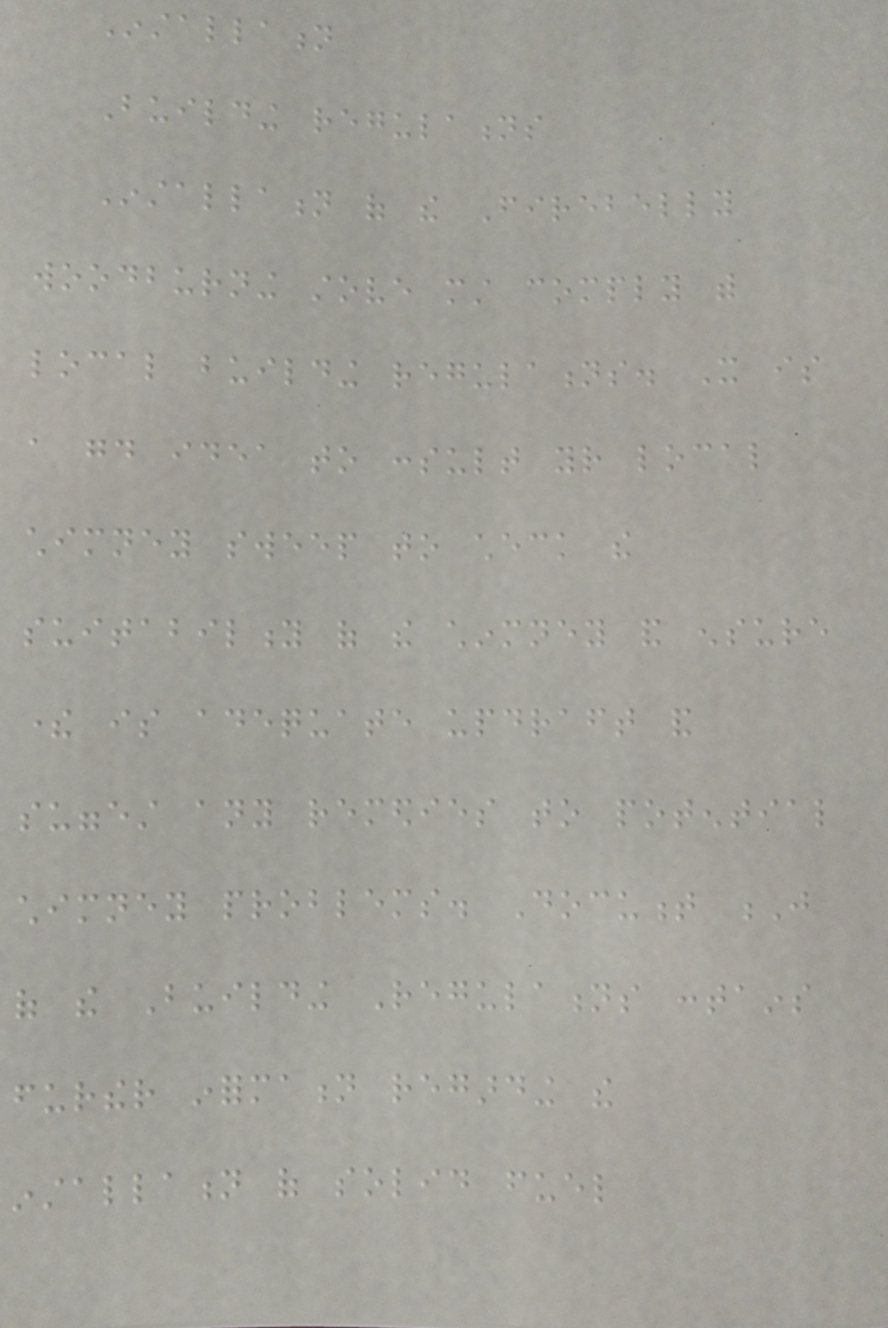Installation
Building regulations
Installation of the Firebelly
woodburning stove must comply with
local building regulations. It is
a good idea to consult your local
chimney sweep to check the
suitability of the chinmney and ensure
there is adequate updraft and
suggest any remedies to potential
chimney problems. Document J
of the Building Regulations contains
further information regarding the
installation of solid fuel
